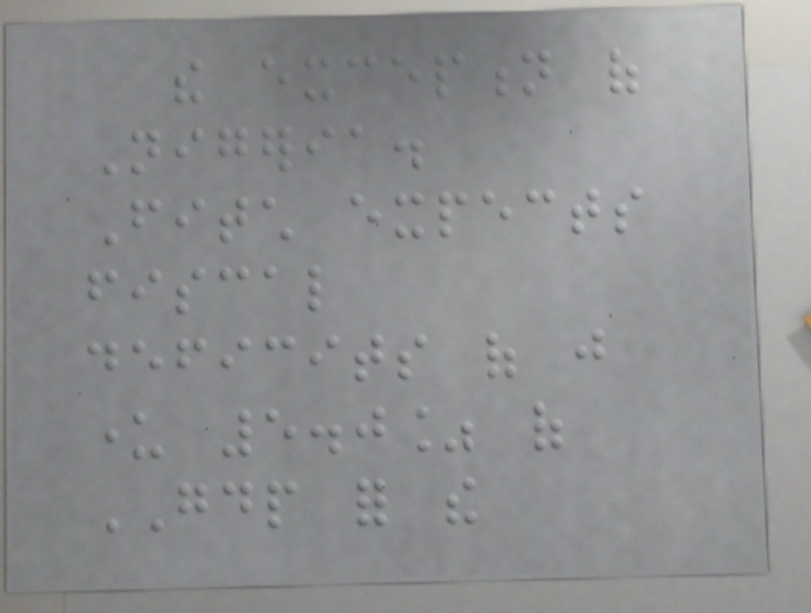the exception of
Nigeria.
Fitch expects
fiscal
deficits of just
under 5.0% of
GDP for the
